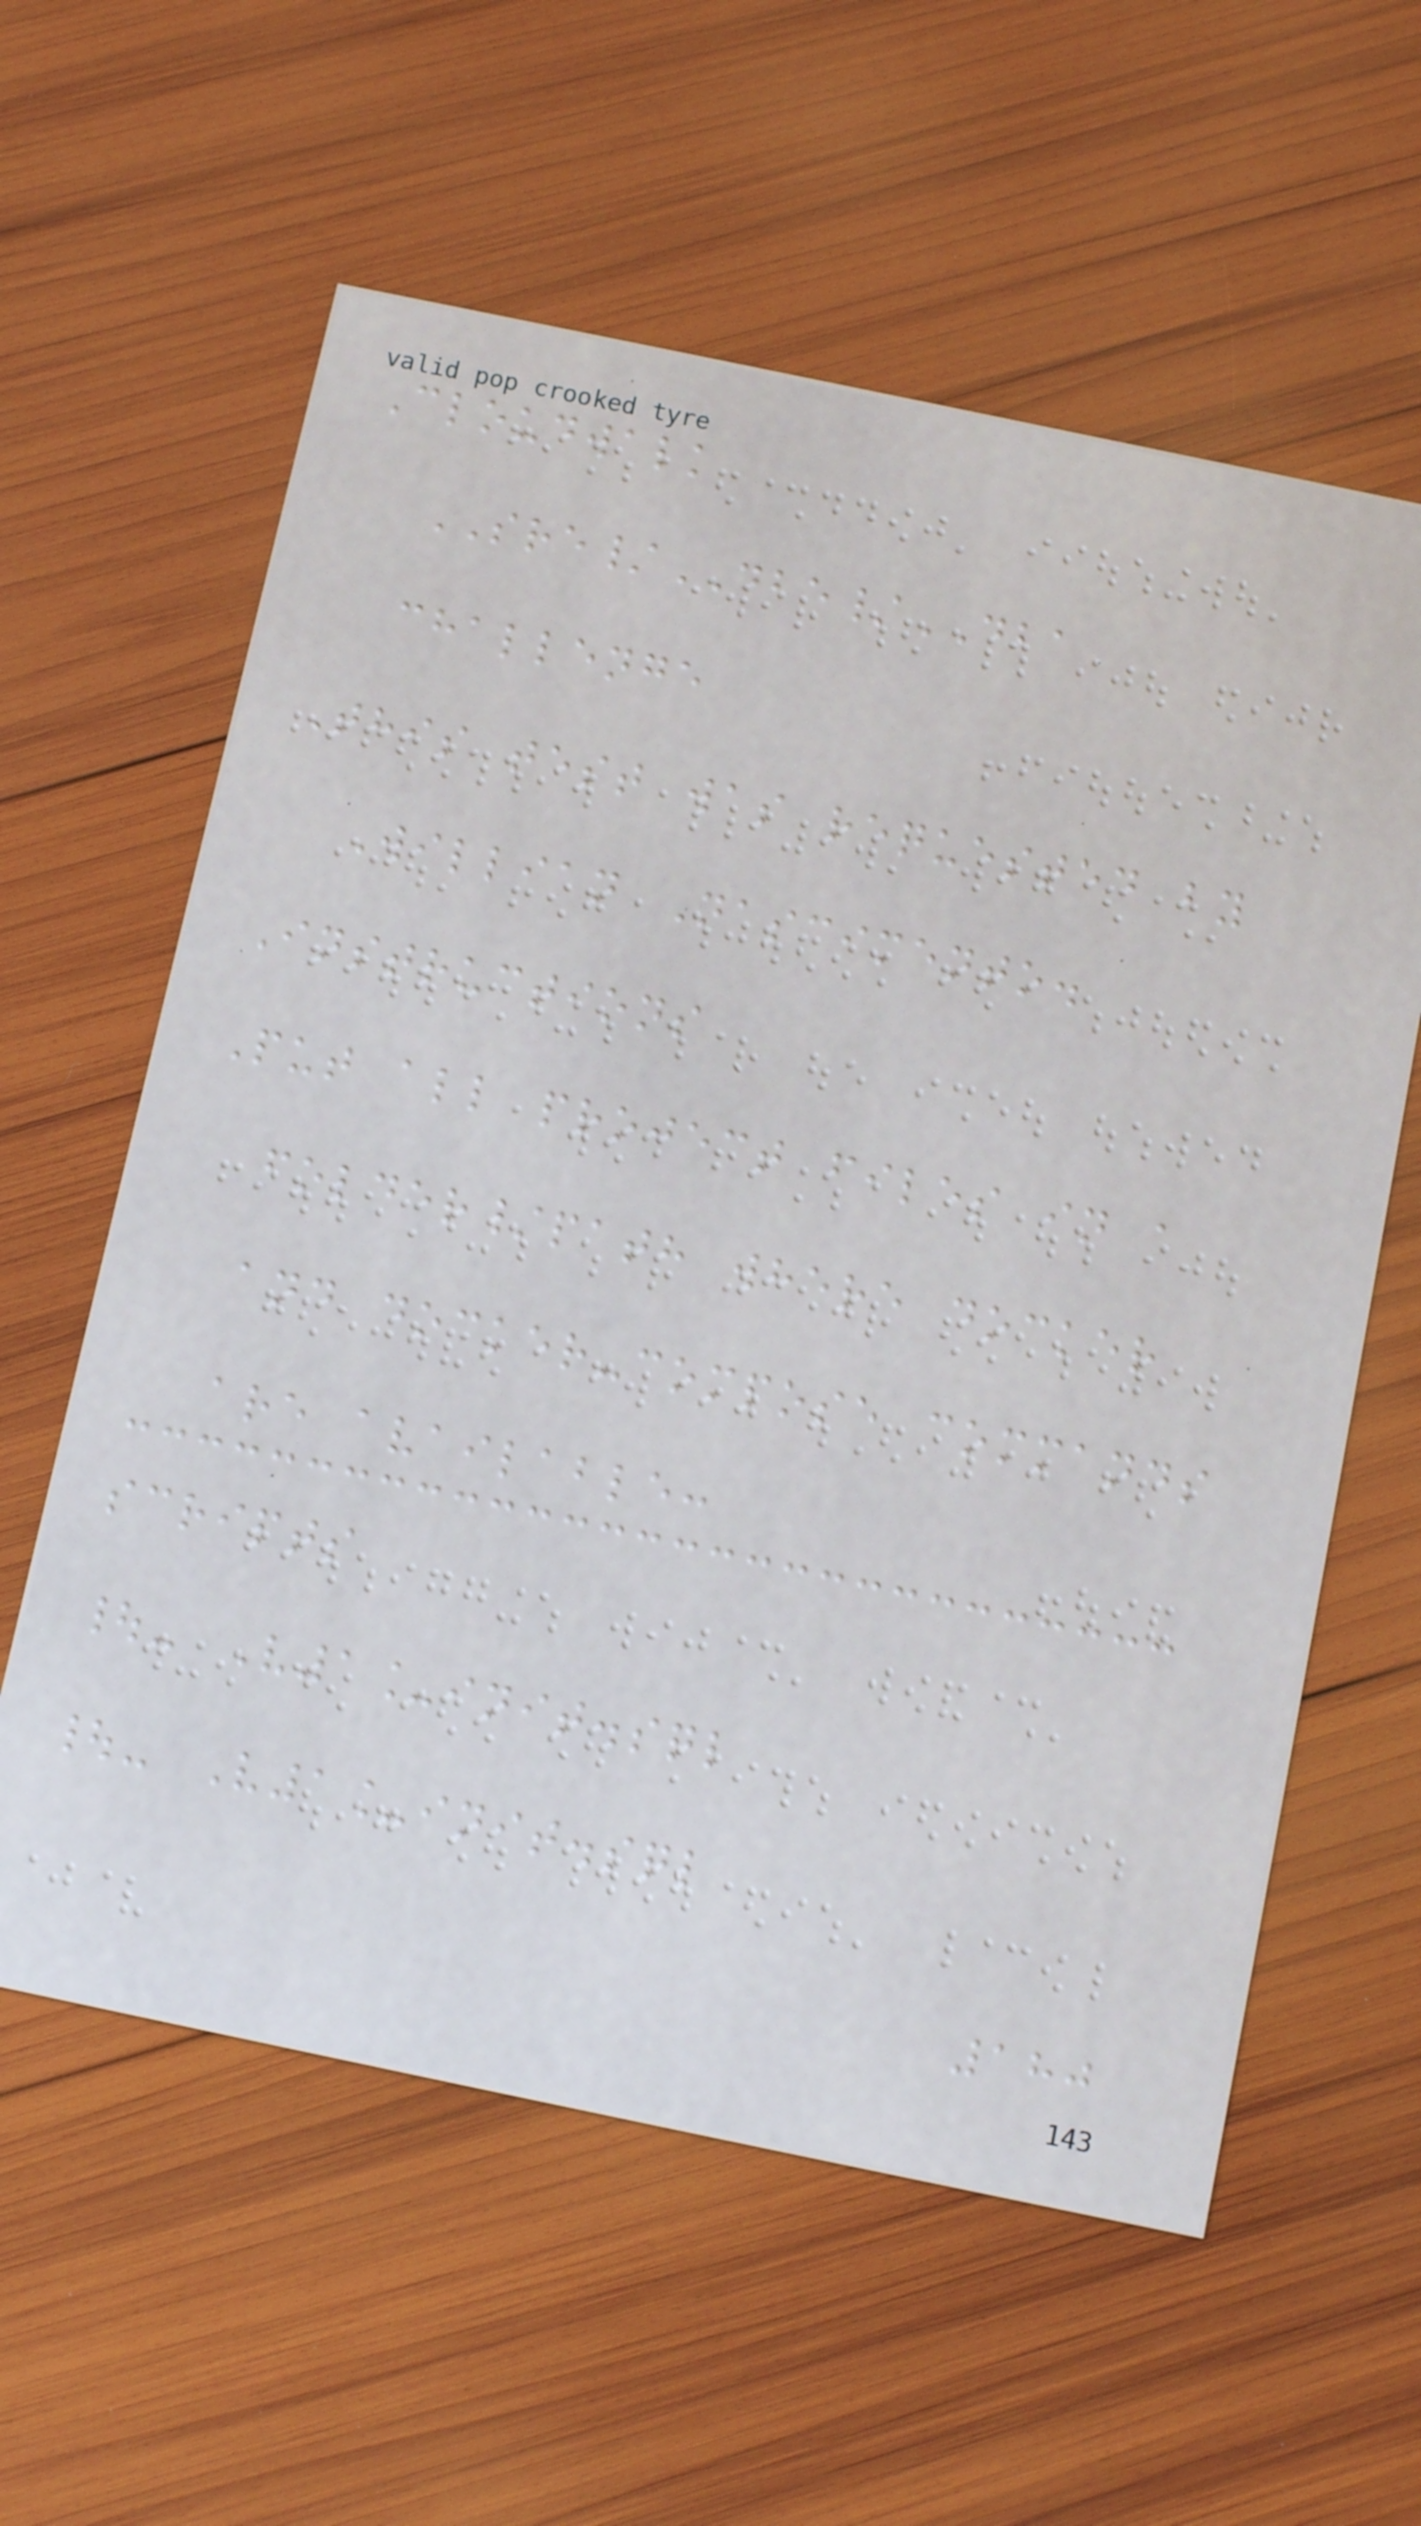Cloudwalk
SRE/DBE/DBA
challenge
This test was requested by
Willian Nascimento.
Instructions
Put all project files in a
folder/path where docker
and docker-compose commands
are available:
scripts
|- V1_init.sql
|- V1_init.sql
180
